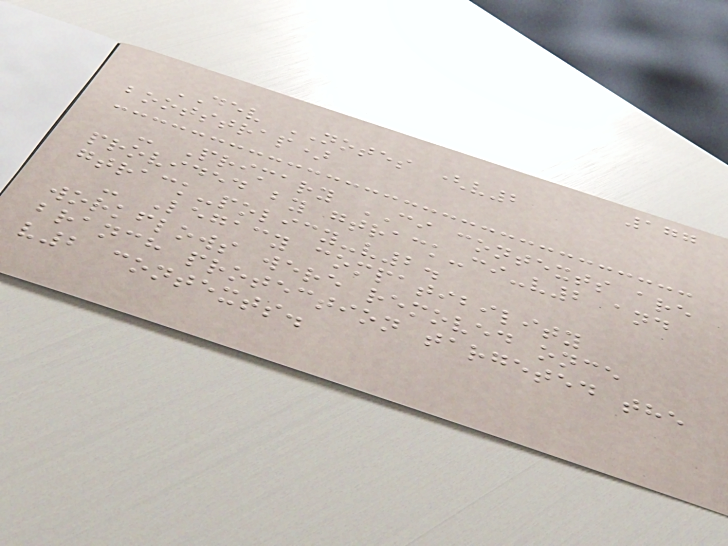177
DEV NOTES (v2
bootstrap)
- Primary CI contexts are
provided by gtrack-ci-v2 and
gtrack-policy-v2.
- Legacy compatibility
workflows were removed once
branch protection targeted the
v2 contexts.
